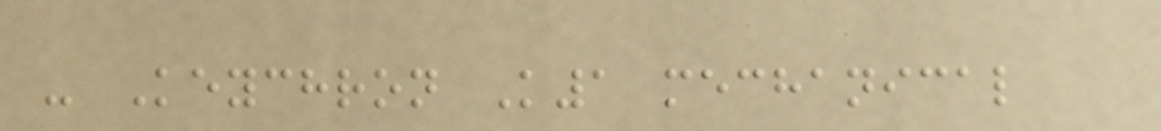- Keychron K1 mechanical
